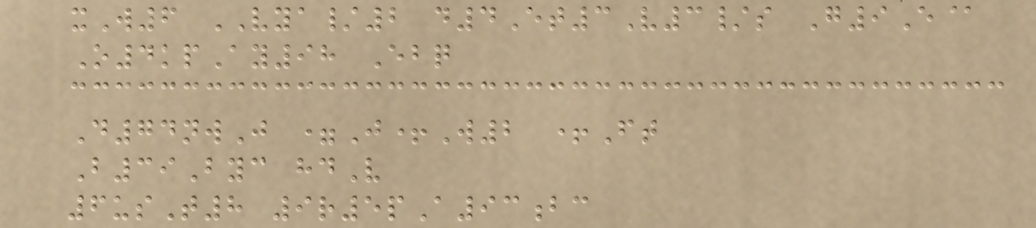xW6 VYA/2 d4Et3V3/s G9E@
O4kpAy98 Ebq
D74nwJ =J+W2 +Ft
B39Byc hdV
6usT8 9r5pA93bc
